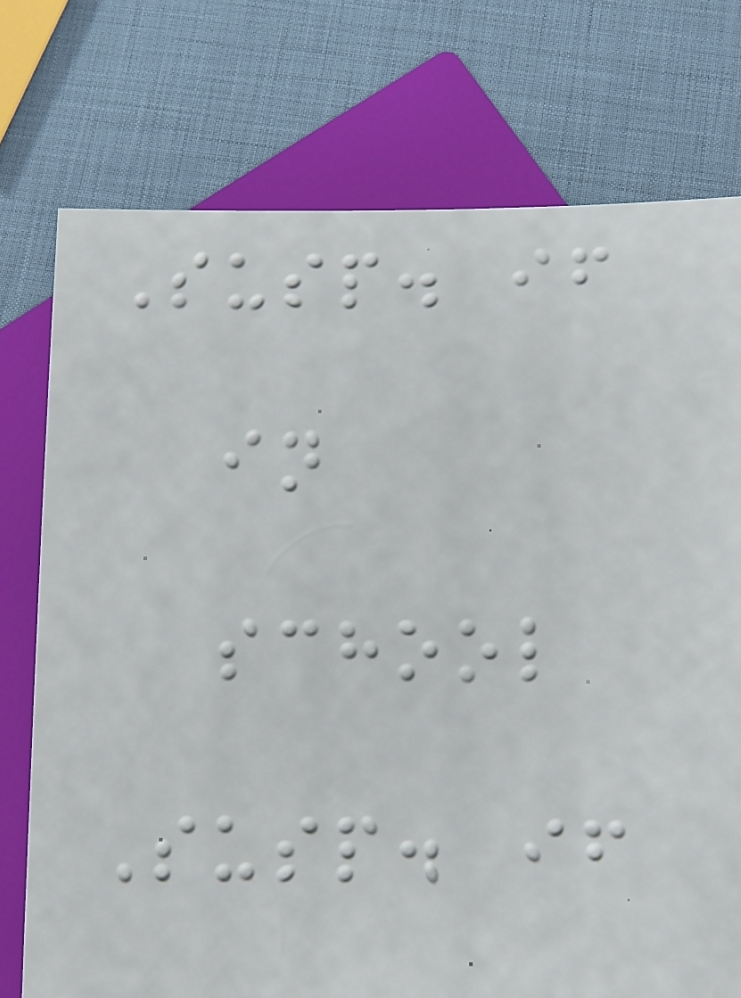Susp. if
in
school
Susp. if
